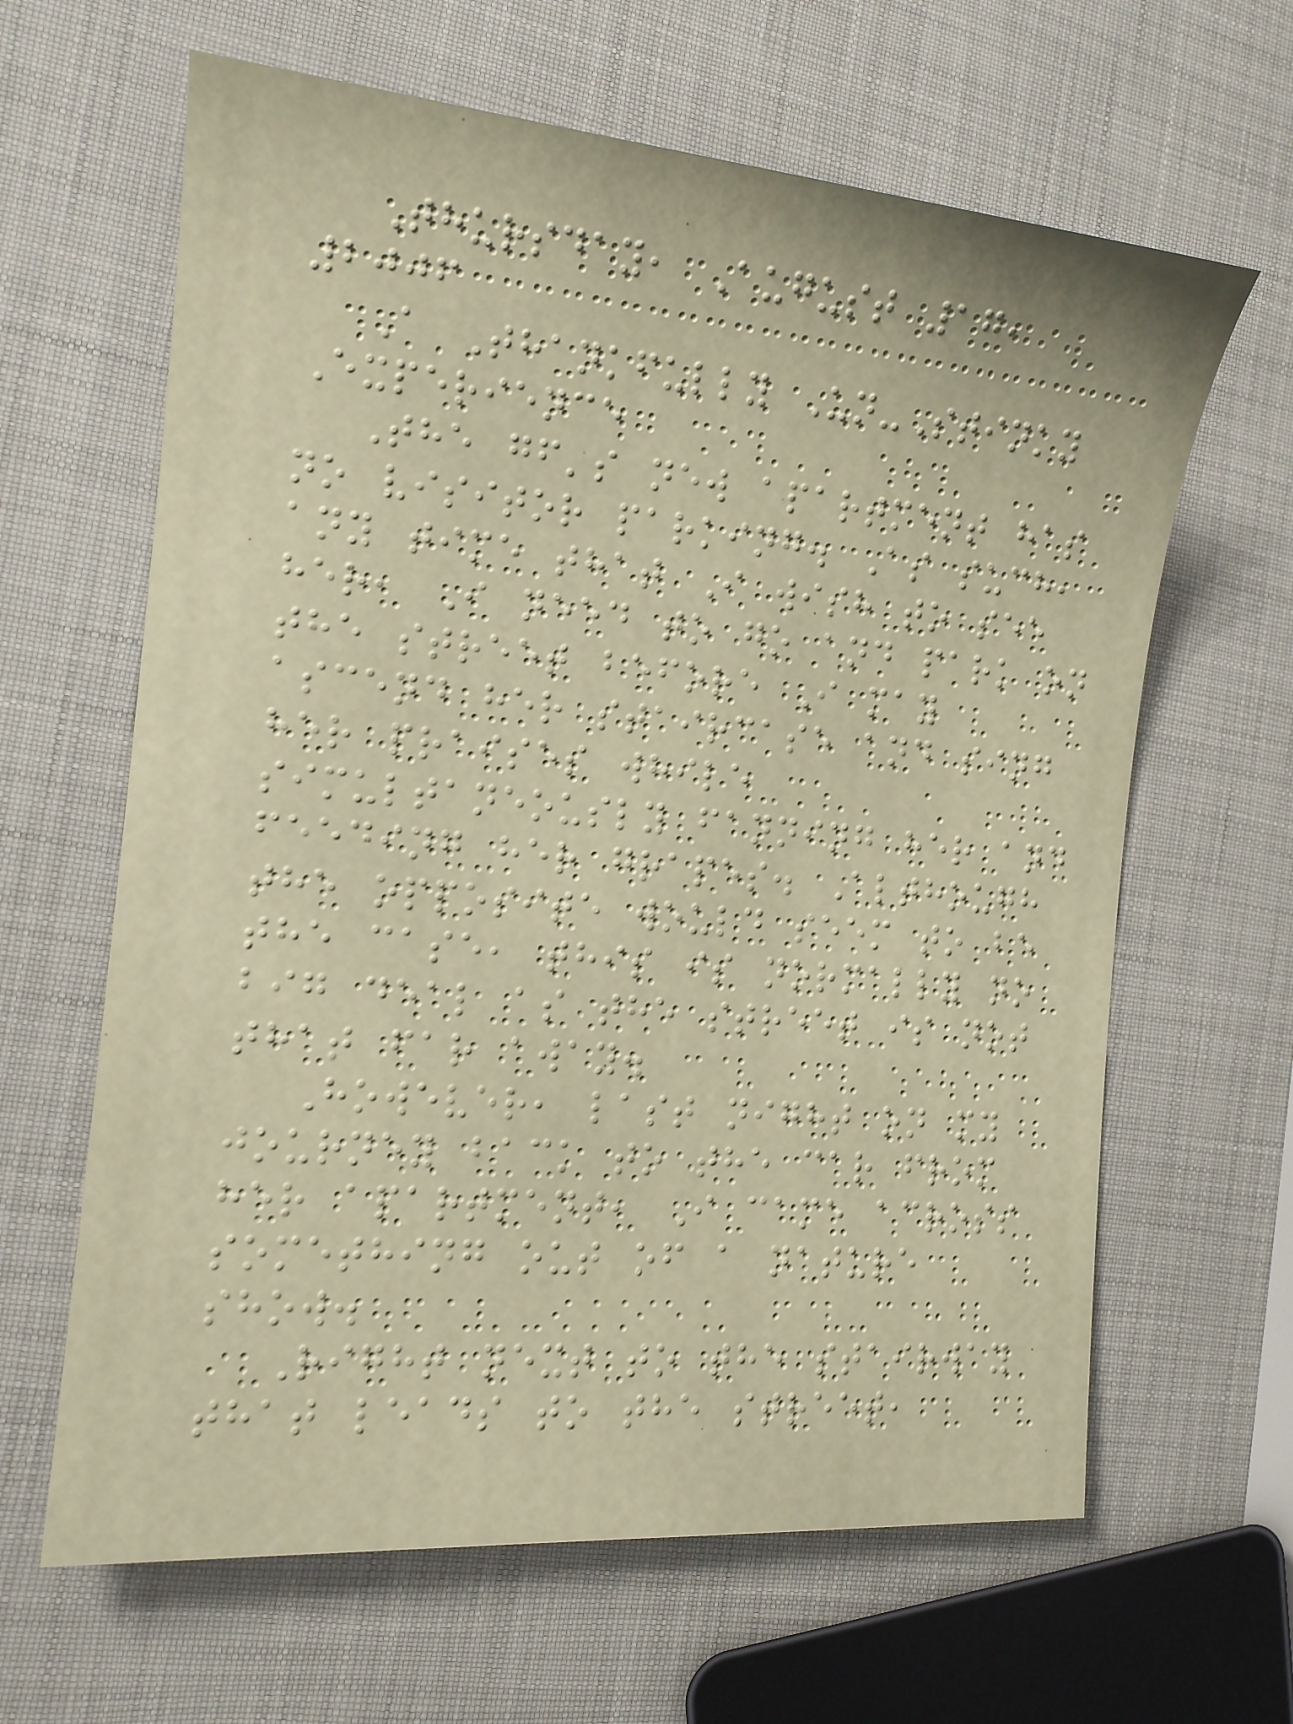Thursday, August 17,
2006
A Thankfully Un-Stinky
Experience
The gf's new apartment has
no visitor parking. As such,
any time that I wish to see
her, I need to go and park on
the street before I may
ascend her staircase and sing
her praises while
simultaneously fanning her and
feeding her grapes. Although
the opposite would seem to be
the case, this is normally no
big deal as the street is not
that far away.
However, last night on my
journey back to the car from
her apartment, I came across
something out of a nature
show.
Right next to the stairway
that leads to the street,
